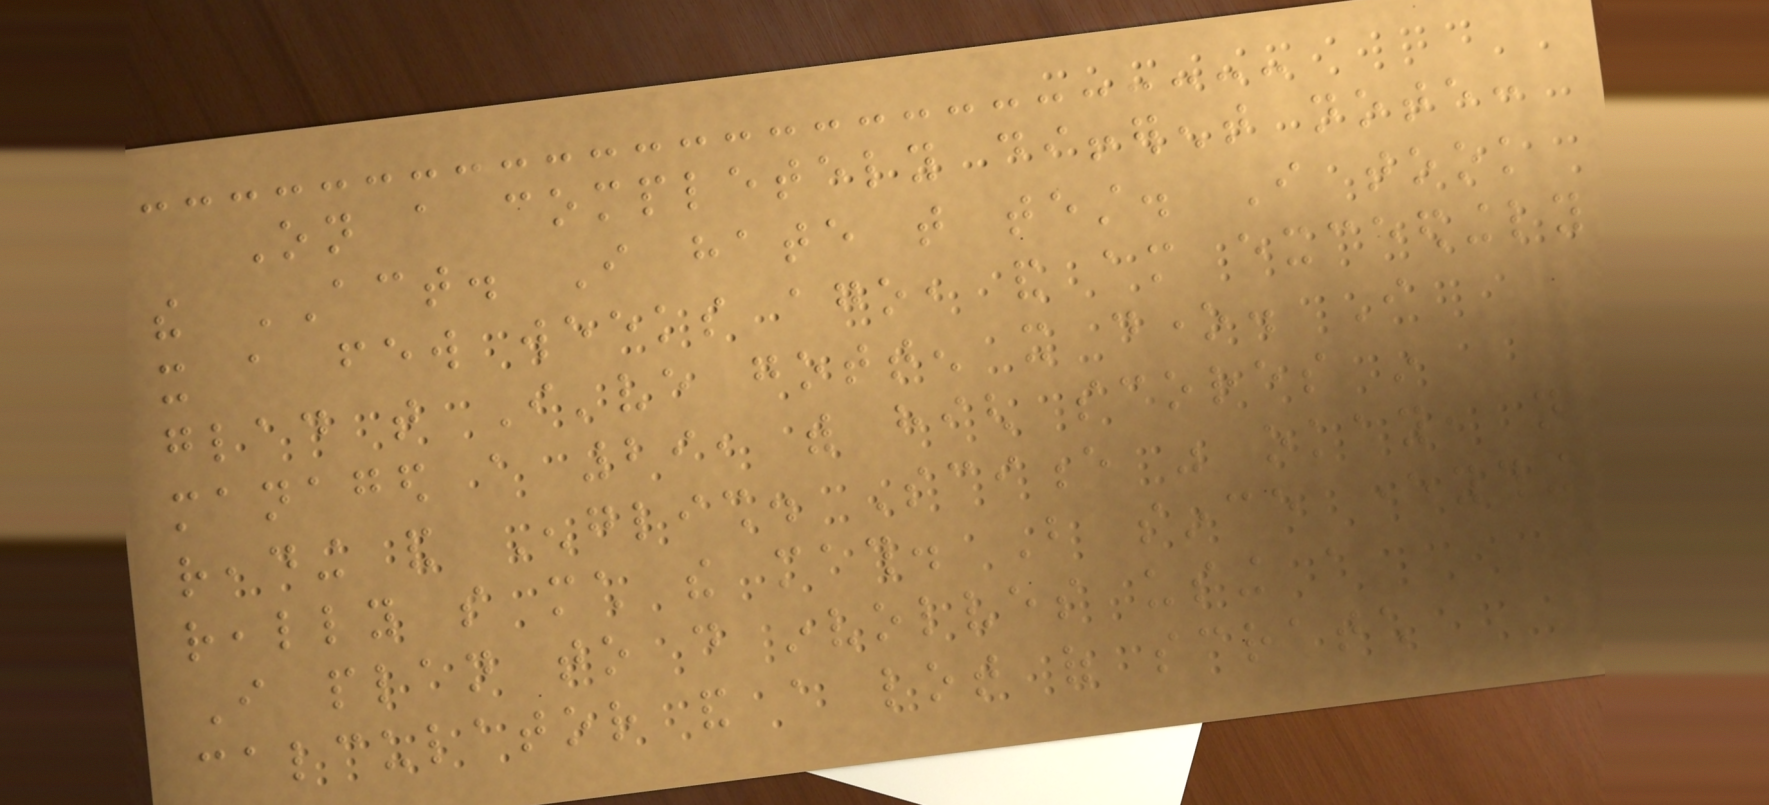On a completely different note:
the ACT. I hate that test. I took
it a few weeks ago, and am exceedingly
glad that I've gotten it done. I
managed a 29, with high scores in
reading and English. Science was okay, not
really so much the math. But since everything
I plan to do involves using a
calculator and a lot of scratch
